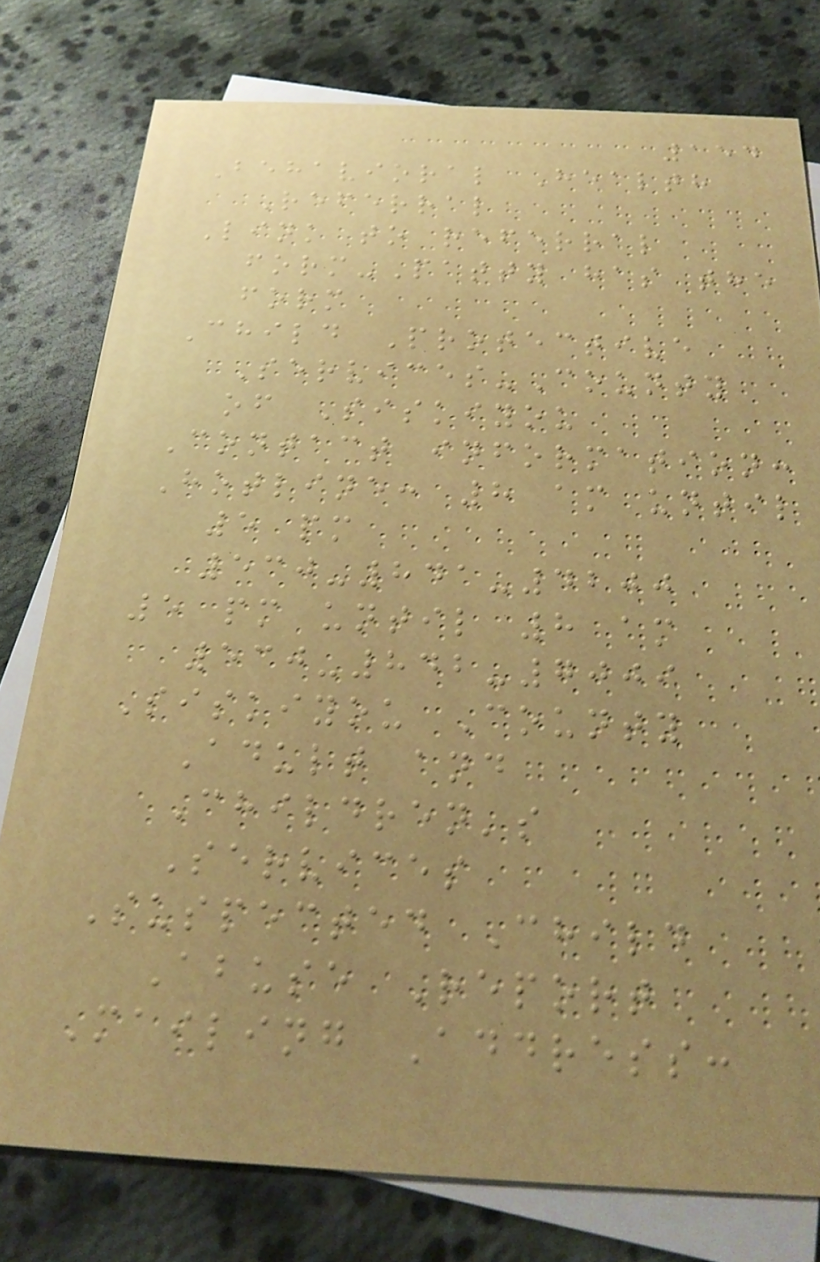154
Behavioral Health
Referral
Link to referral
form-Patty has the
form
Child Protective
Services-County
of Siskiyou
Contact information:
Hotline: 8 am until
5 pm
530-841-4200
5 pm until 8 am
530-842-7009
Siskiyou County
Adult and
Children's
Services
Suspected Child
Abuse Report
Mailing Address:
